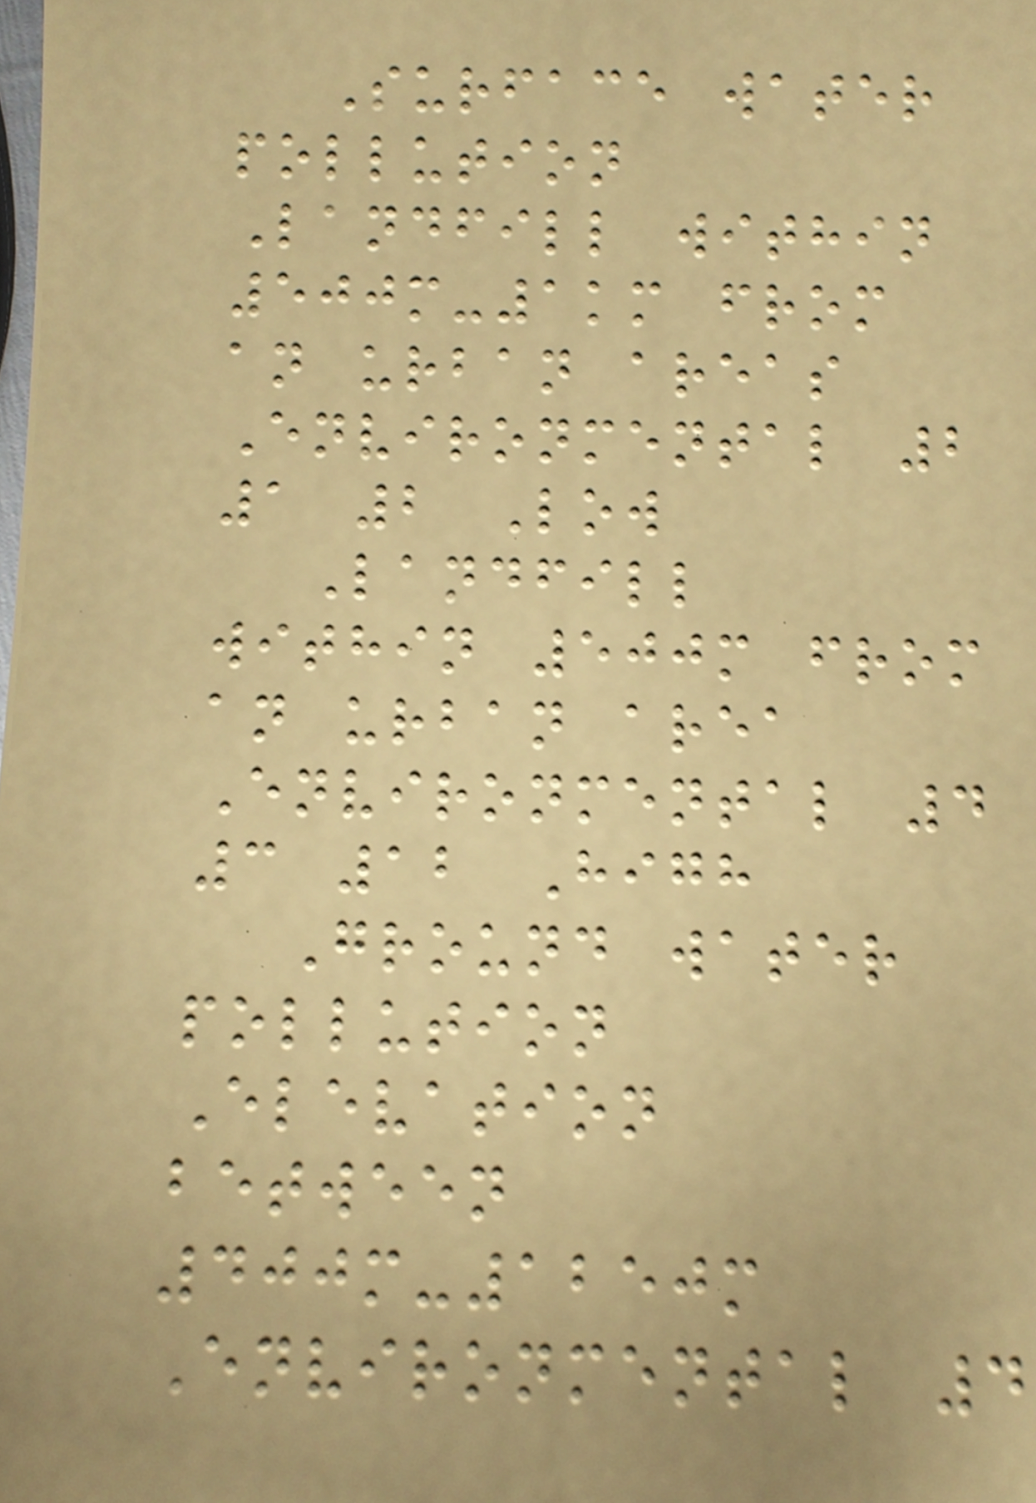Surface water
pollution
Landfill within
500m-1km from
an urban areas
Environmental 2
1 2 Low
Landfill
within 500m from
an urban area
Environmental 4
3 12 High
Ground water
pollution
Elevation
between
400m-1250m
Environmental 4
